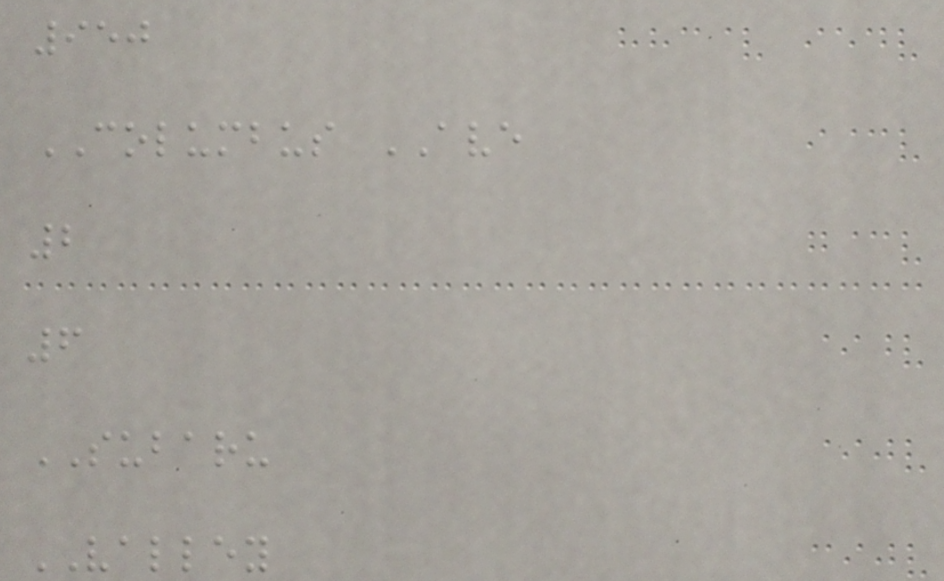950
COLUMBUS AVE
2
6
SUBARU
VALLEY
